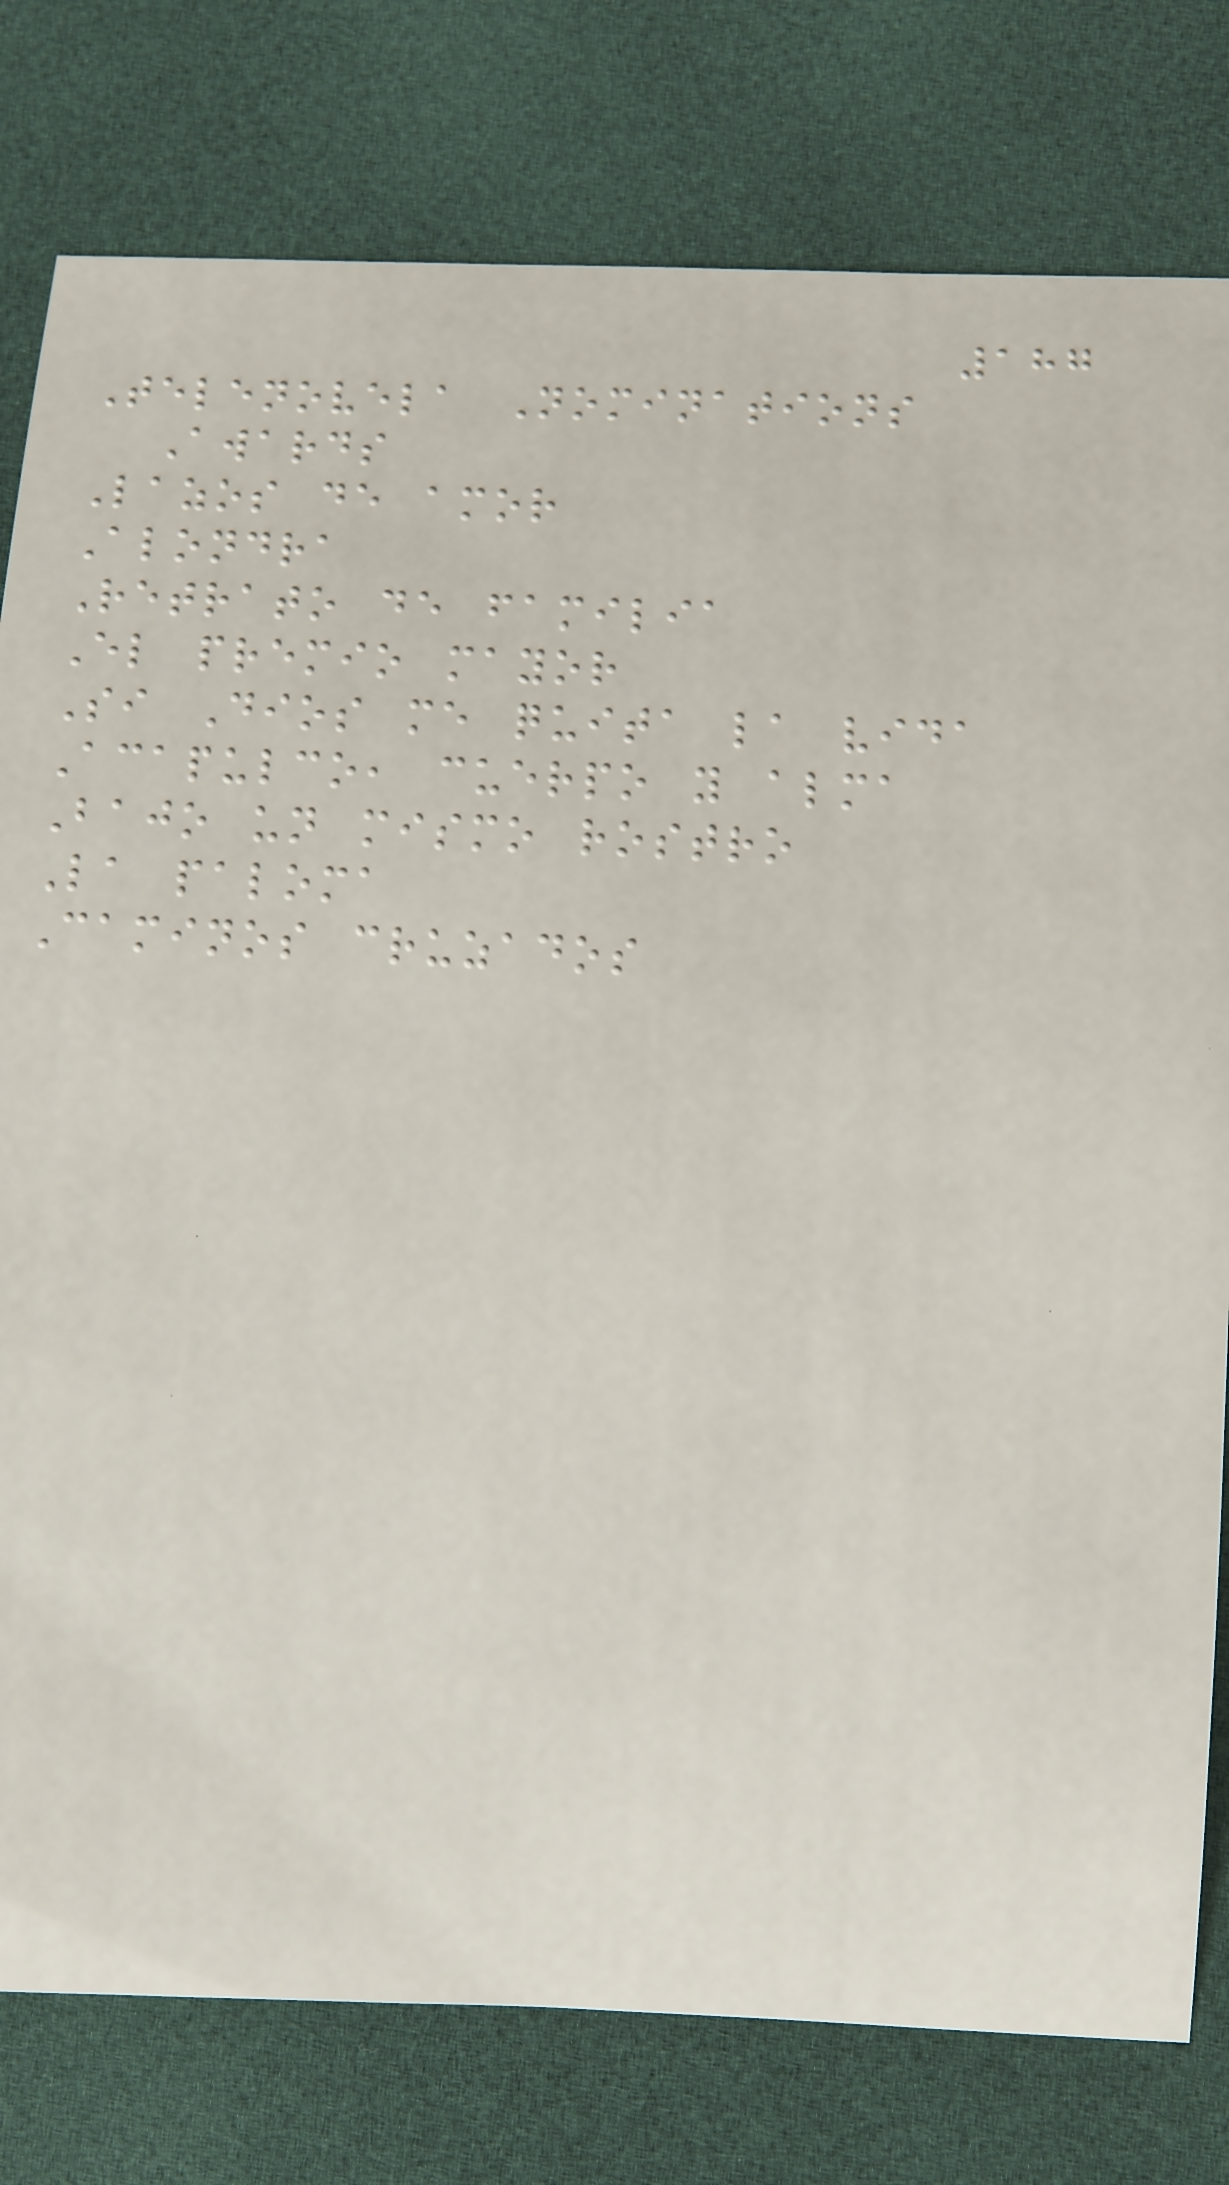187
Telenovela Nominations
Awards
Lazos de amor
Alondra
Retrato de familia
El premio mayor
Si Dios me quita la vida
Acapulco, cuerpo y alma
Bajo un mismo rostro
La paloma
Caminos cruzados
